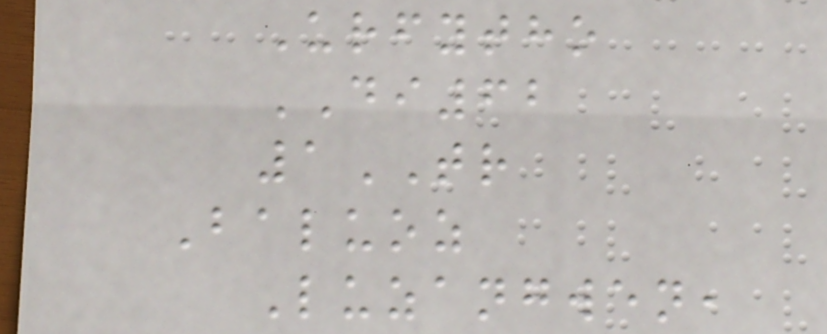Urfytho
DI62
1TR
Baluoz
Luzangwen,
